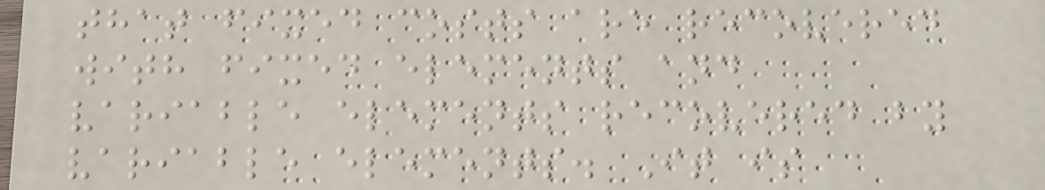that fixed costs are recovered
with fixed elements and
variable elements recovered by
variable elements. It is
